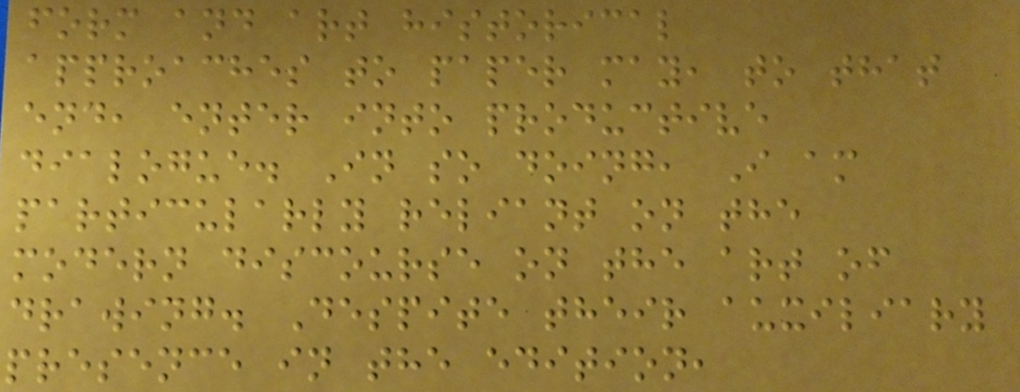form and art historical
approaches to paper may, to that
end, enter into productive
dialogue. In so doing, I am
particularly reliant on the
modern discourse on the art of
drawing. Despite their auxiliary
presence in the edition,
